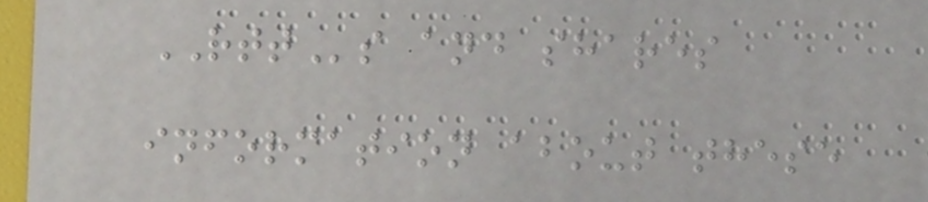RTTs and shares
information about these
